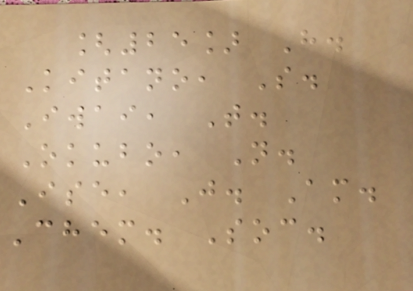[25] H.
Kitano, S.
Iwai, T.
Okubo, N.
Ise, J. Am.
Chem. Soc.
